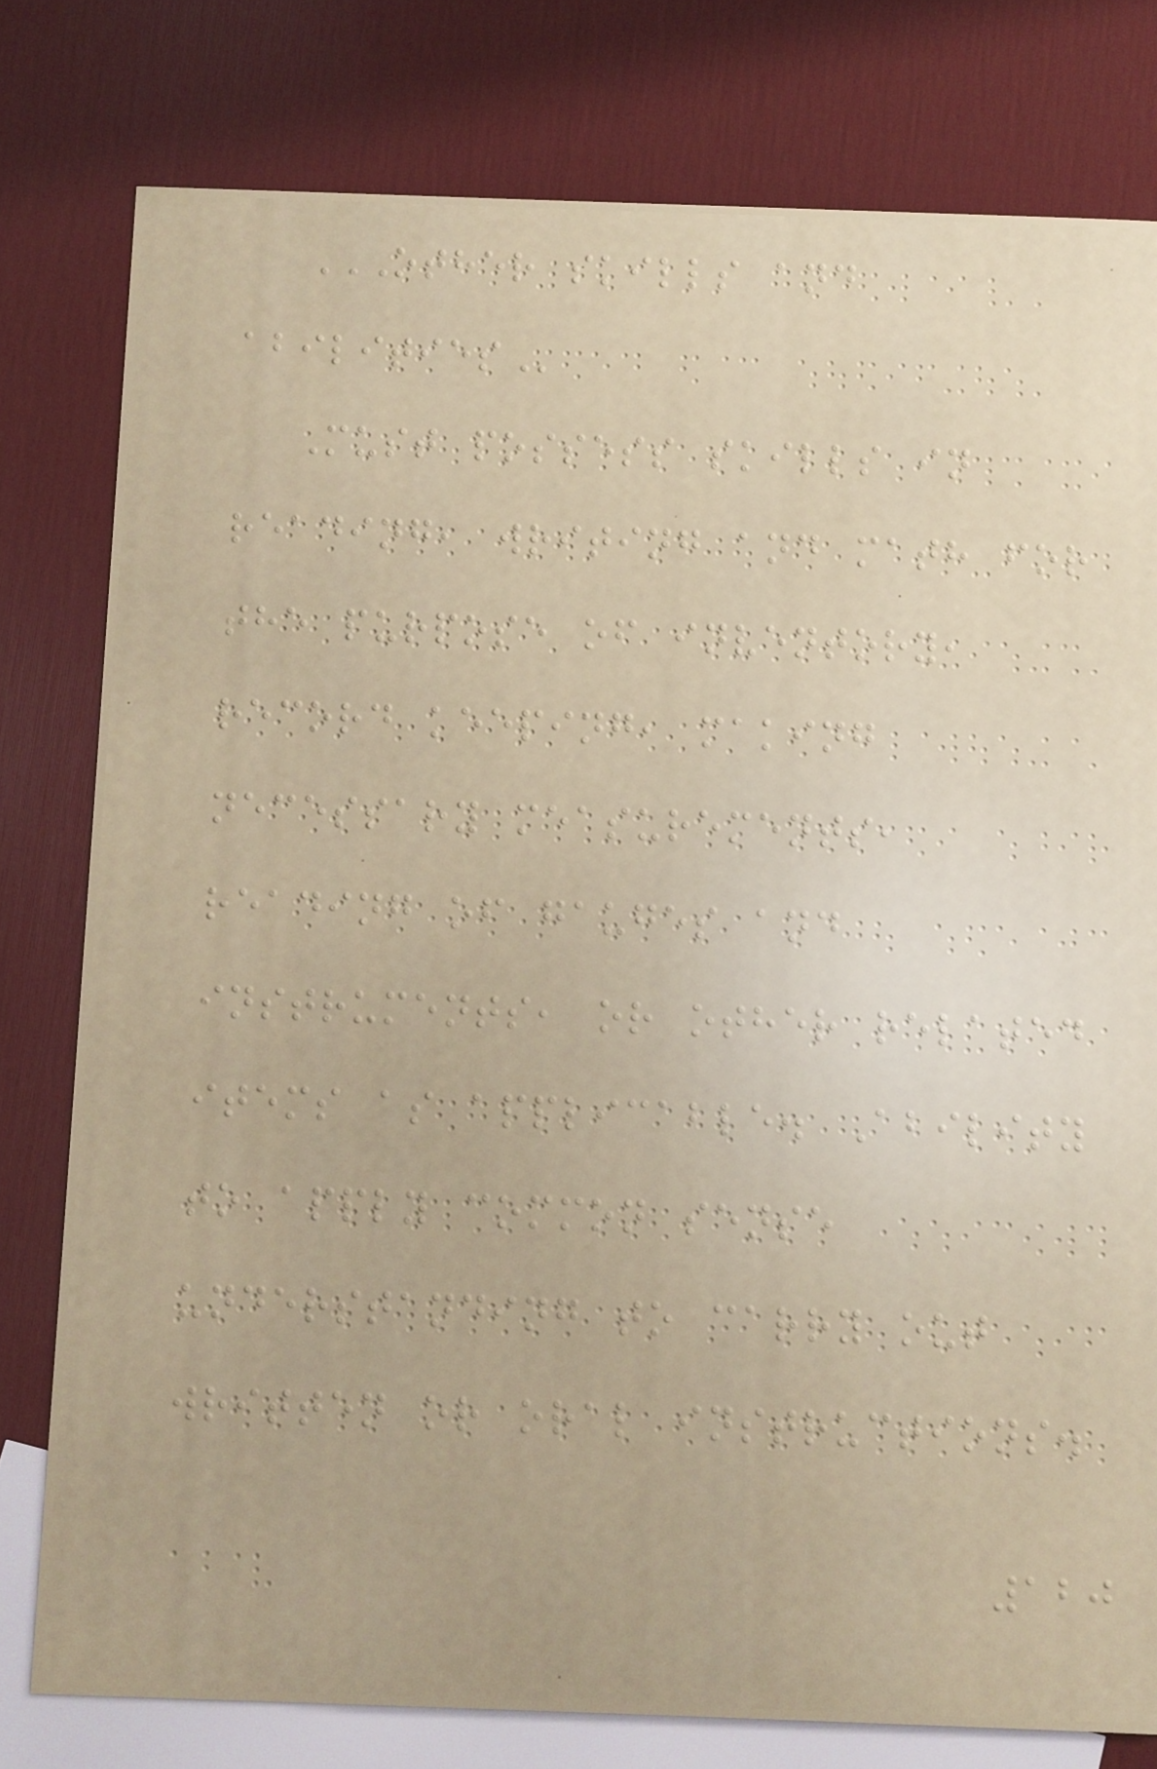OTHER SKILLS AND
ABILITIES
Must possess skills in
reading, writing and math for
the purpose of inventory,
record keeping, making
necessary measurements,
reading of gauges and
instruments, or other related
items as applicable. Ability
to apply common sense
understanding to carry out
written or oral instructions.
120
